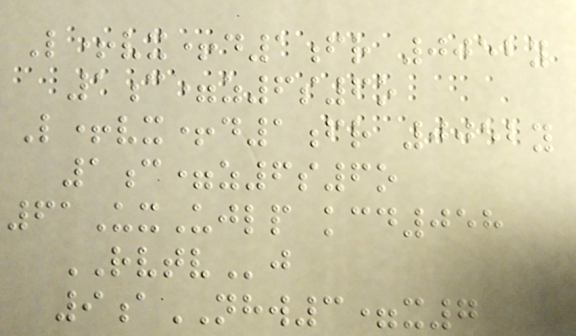L+vx+d1fr 0052y
1c=z6s6o
L+vx+d1fr 0052y
1c=z6s6o
61UxUjlp kcd058
RVTVj
9aNHW3=x7
